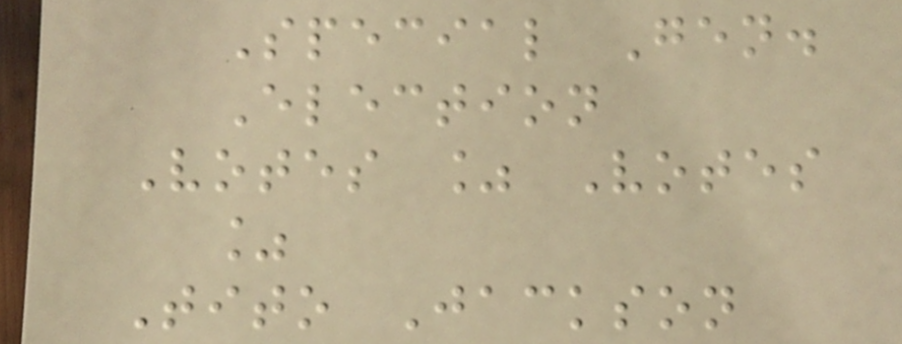Special Gen.
Election
Votes % Votes
%
Tito Jackson
